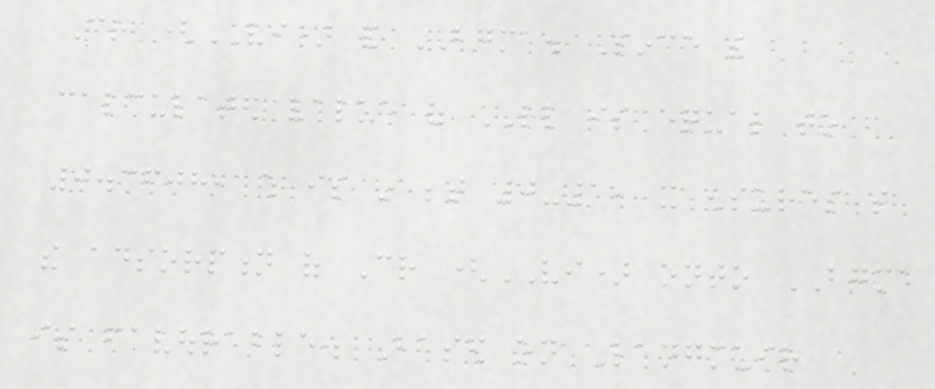Cr (VI) and BGMA. Since the
calculated value of RL is equal to
0.3608, which is in between 0-1, it ensures that
the adsorption of Cr (VI) onto BGMA
is favourable. Based on Langmuir
